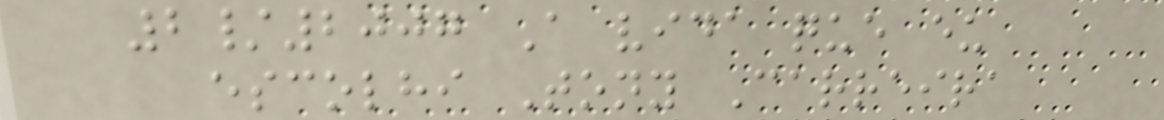2/2007 A vida que eu
escolhi Tony Carreira
